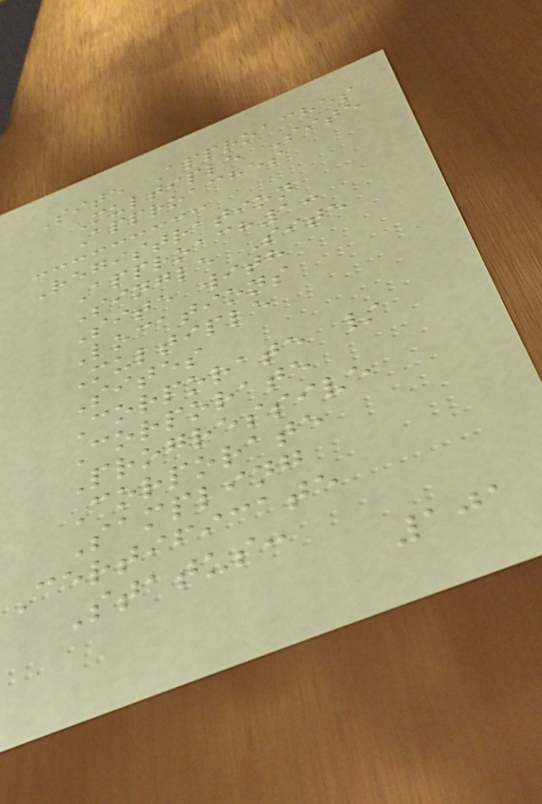Site Approaches
Multiple Site
Approaches
Registration
Approach1:
Single Site
Site with
Locations
Multiple
Sites
Corporate /
Corporate
Progressive
Corporate
Sampling
Certificate
Status:
101
